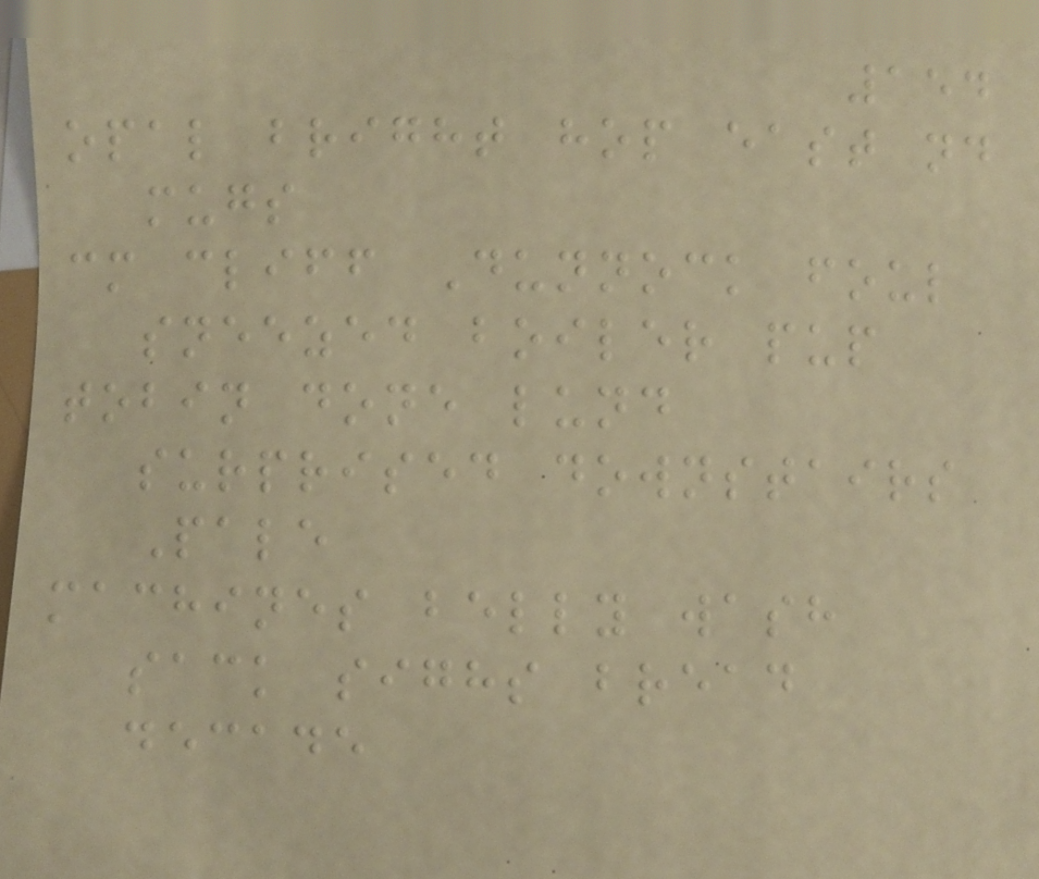154
opal bright hop east nd
mugs
cm cliff Dunnock foul
sneezed boiler pup
tobin done lund
surprised downstairs
Pale
machines belly wash
sack sighs bread
decade
